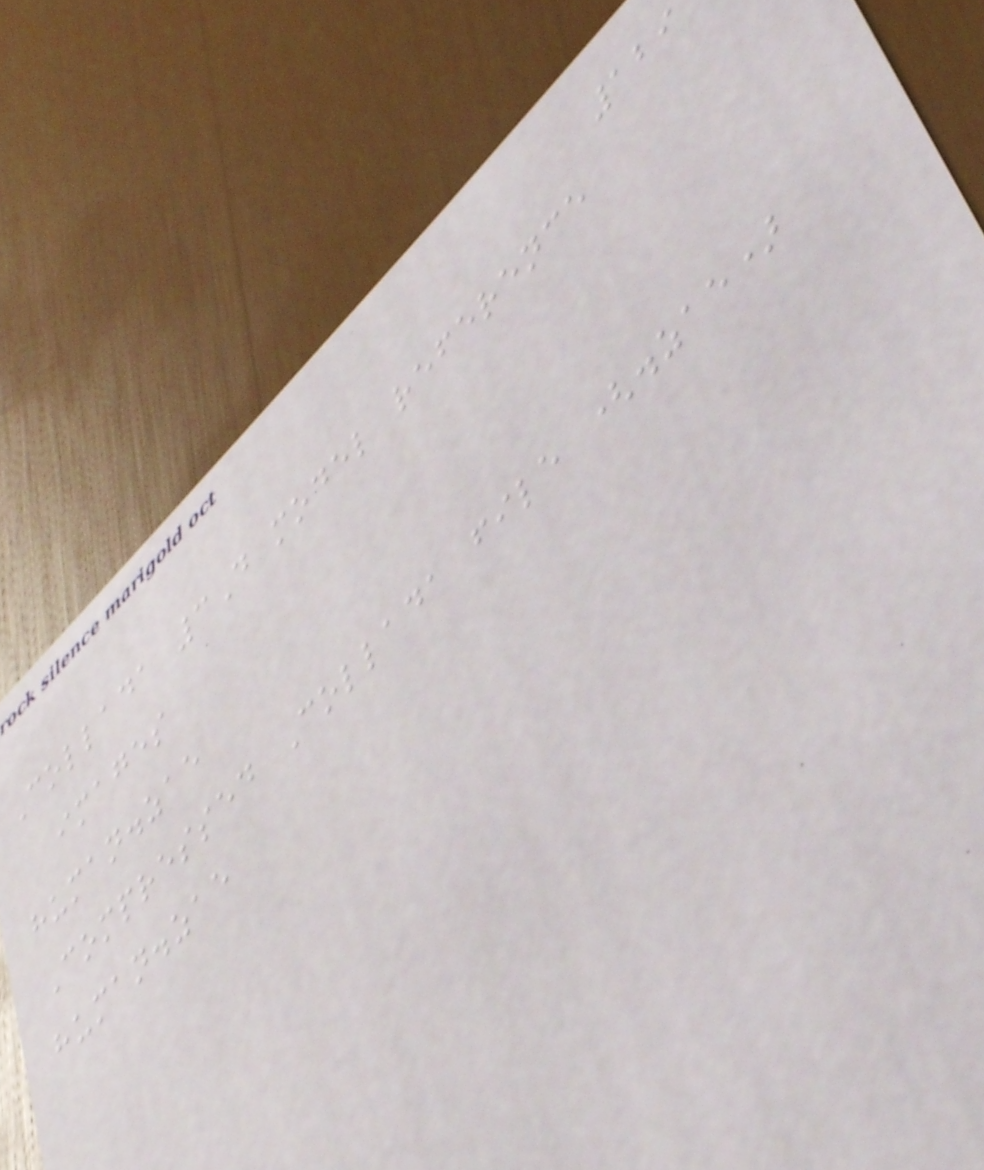129
Collada 3D model reference
images
human.zae
Compressed Collada file (.zae)
human.zae
